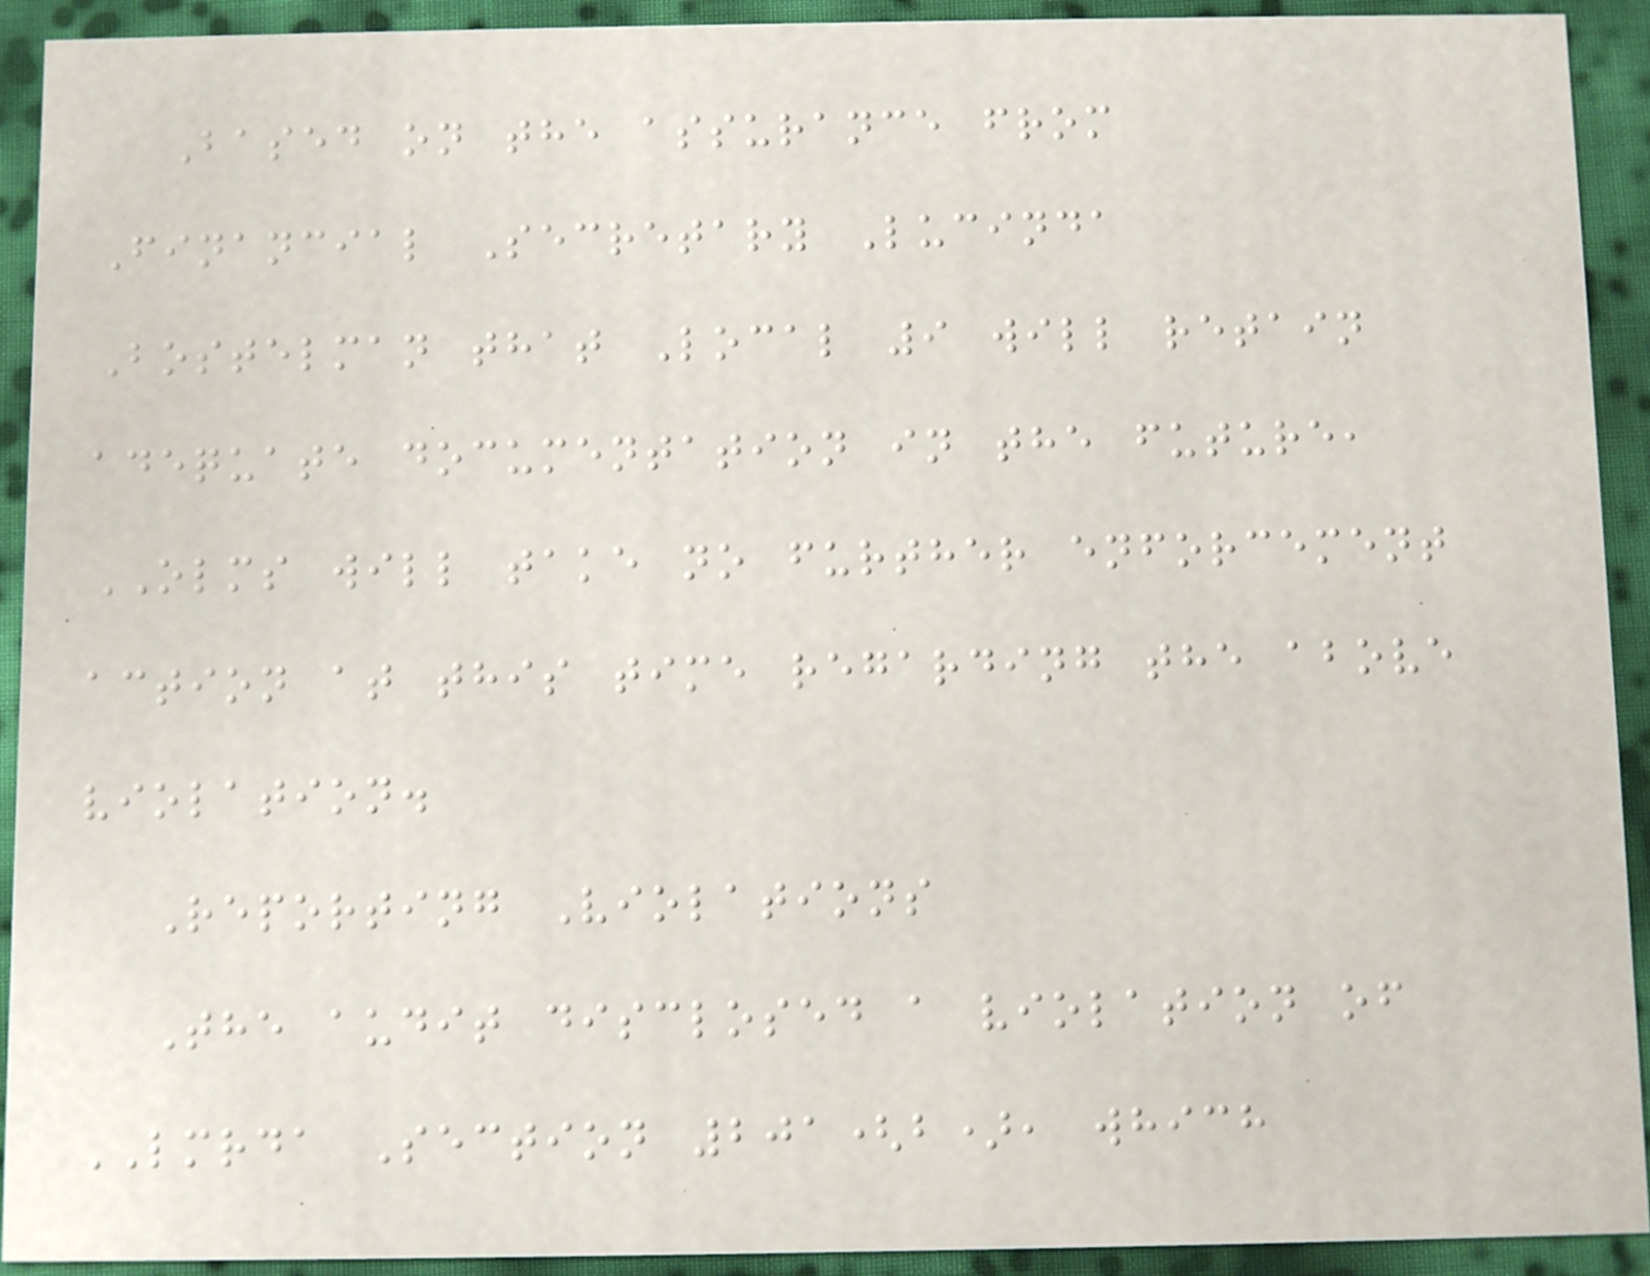Based on the assurance from
Financial Secretary Lucinda
Bostelman that Local 9 will retain
adequate documentation in the future,
OLMS will take no further enforcement
action at this time regarding the above
violation.
Reporting Violations
The audit disclosed a violation of
LMRDA Section 201(b), which
